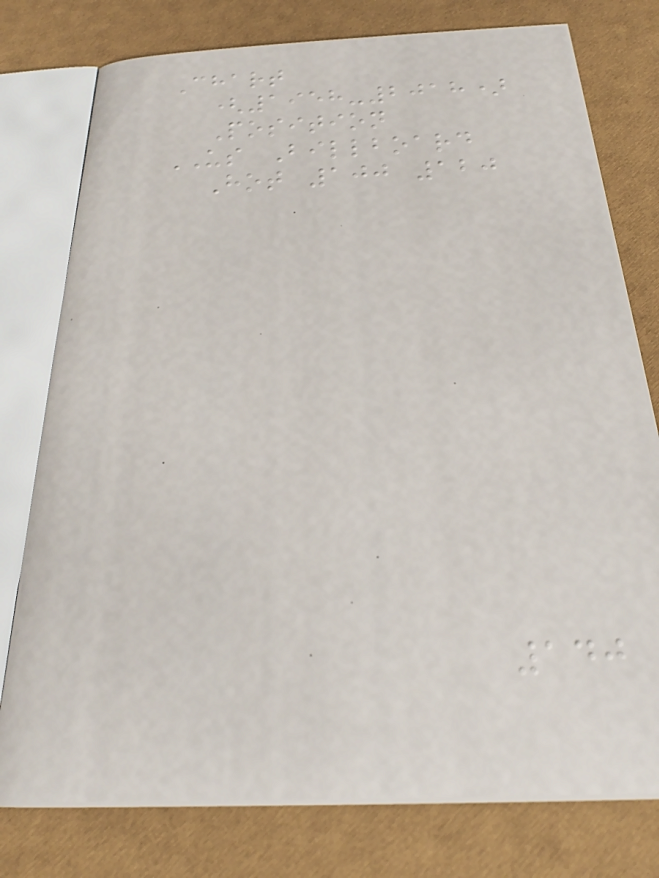Chart
(1958-2018)
Position
US Billboard
Hot 100 120
140
